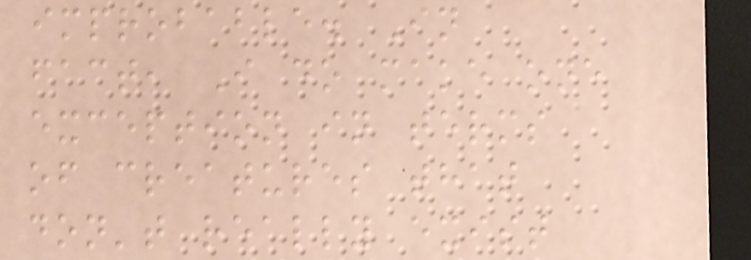improbable. In
fact, I do make one
exception in terms
of creatures that
don't really exist
